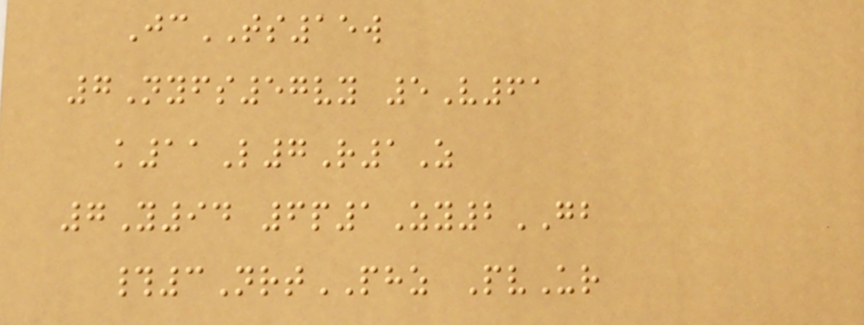JcTS15w
7Nyfs57vy 5V61
k11L7R1Z
7Y94 6p1Zy2GB
#3NrtPHZ PvUr
